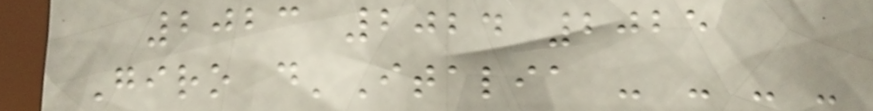2023 2024 2025
Giro d'Italia - - - -
